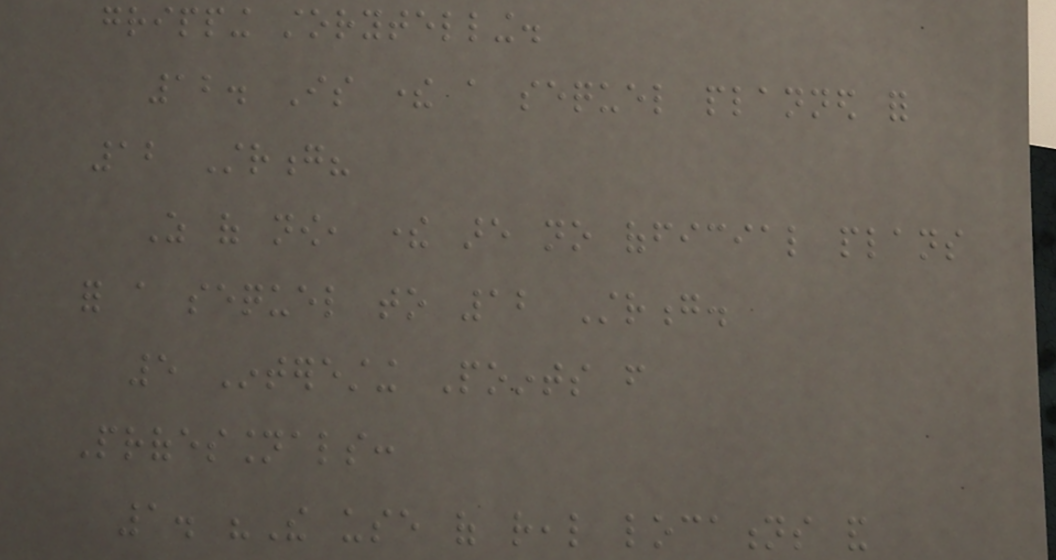gripping storytelling.
12. Is there a sequel planned for
12 Strong?
As of now, there are no official plans
for a sequel to 12 Strong.
5 Interesting Points from
Professionals:
1. "The use of real locations and
